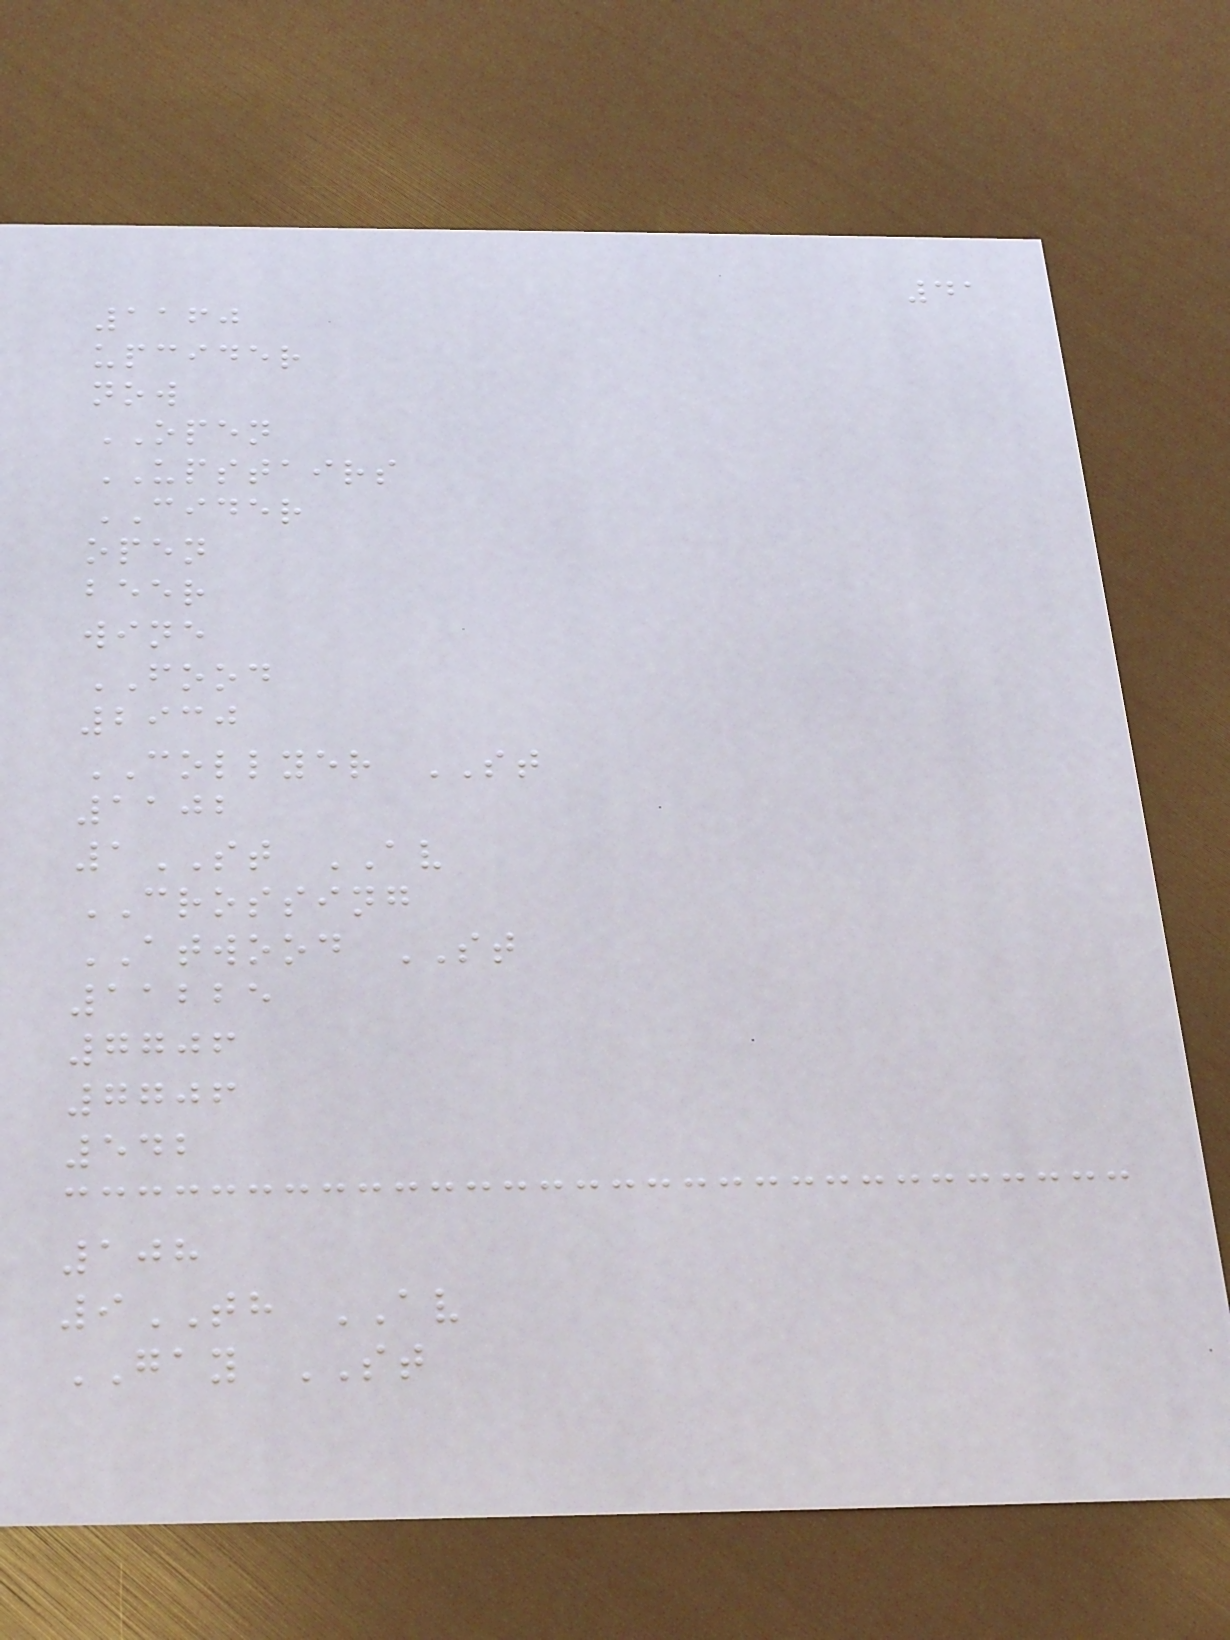41
1160
upcider
now
OPEN
UPSTAIRS
CIDER
open
beer
wine
FOOD
2930
COLLYER ST
1102
1ST AV
CROSSING
ATWOOD ST
11225
7706
7706
542
108
9TH AV
GAY ST
